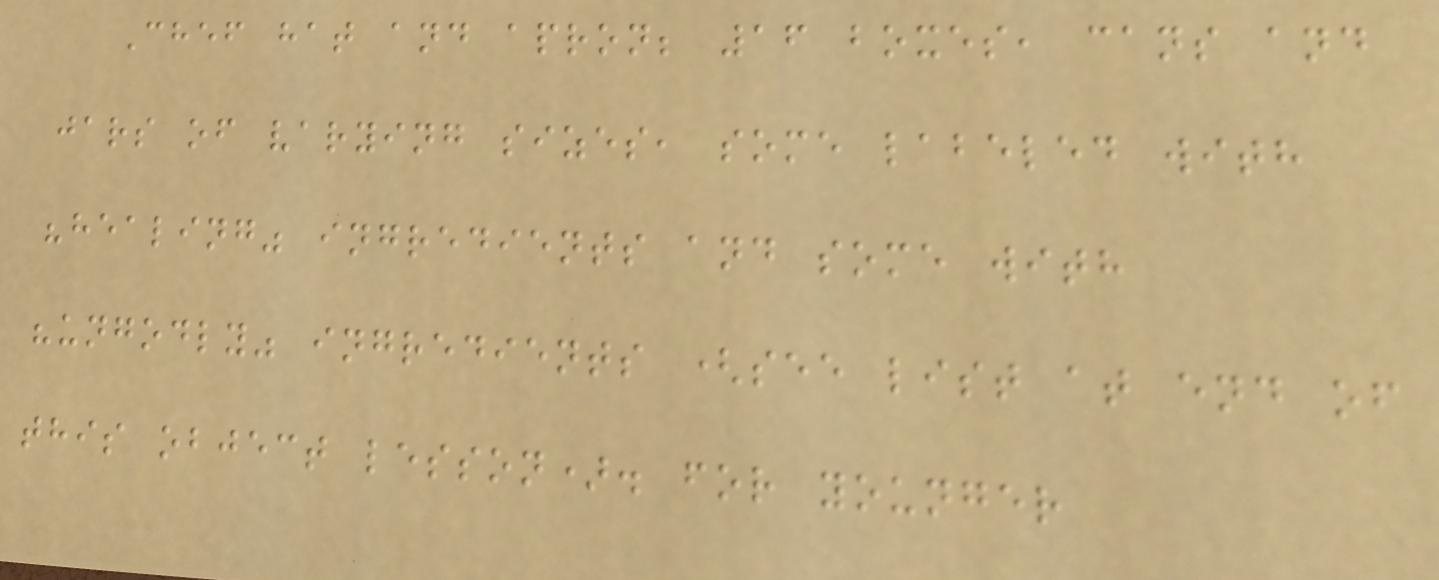Chef hat and apron; 16 boxes, cans and
jars of varying sizes, some labeled with
"healing" ingredients and some with
"ungodly" ingredients (see list at end of
this object lesson). for younger
